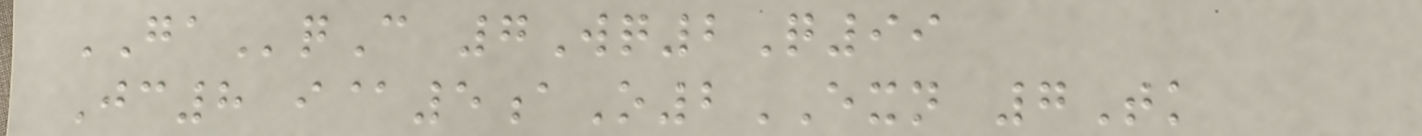GAqC 7Wq2Q99
Jc8 i@5aO2EXN 7Tk
